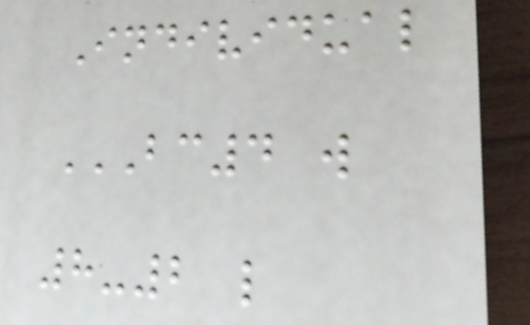Individual
BC4 W
8-2 L
